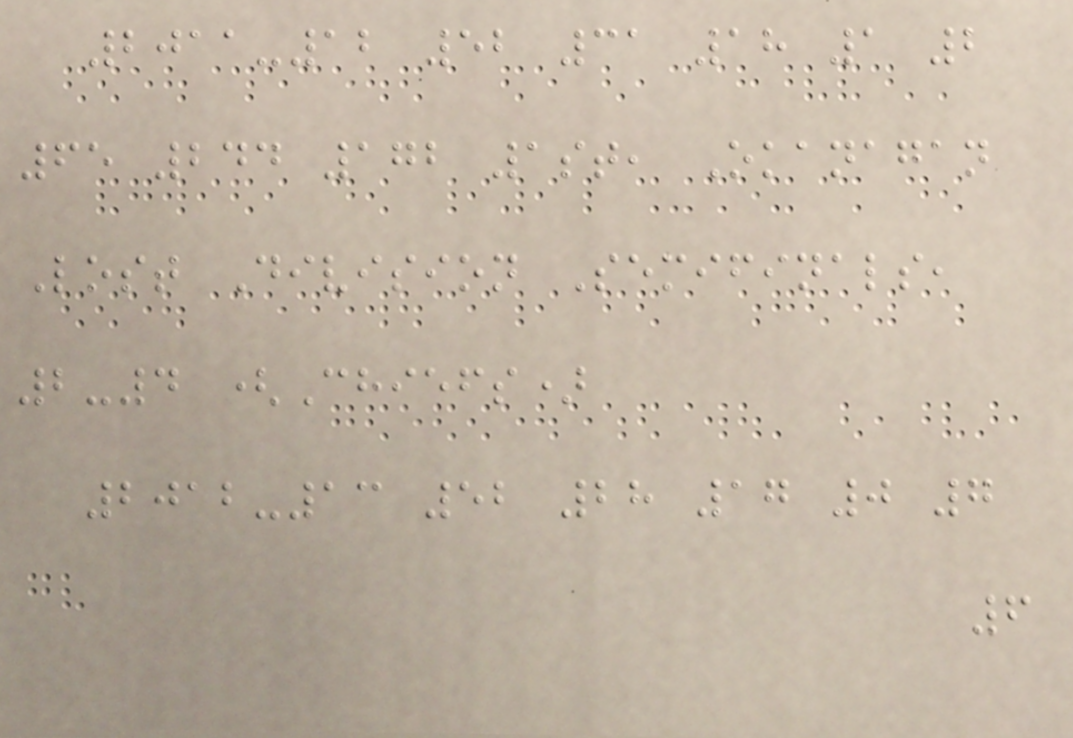2011-12 52 31 18 1 2
65 244 172 1st, Okanagan
Lost Division Semifinals,
2-4 (Chiefs)
2012-13 52 28 17 0 7
6
